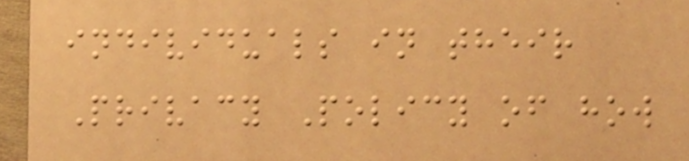individuals in their
Privacy Policy of how
